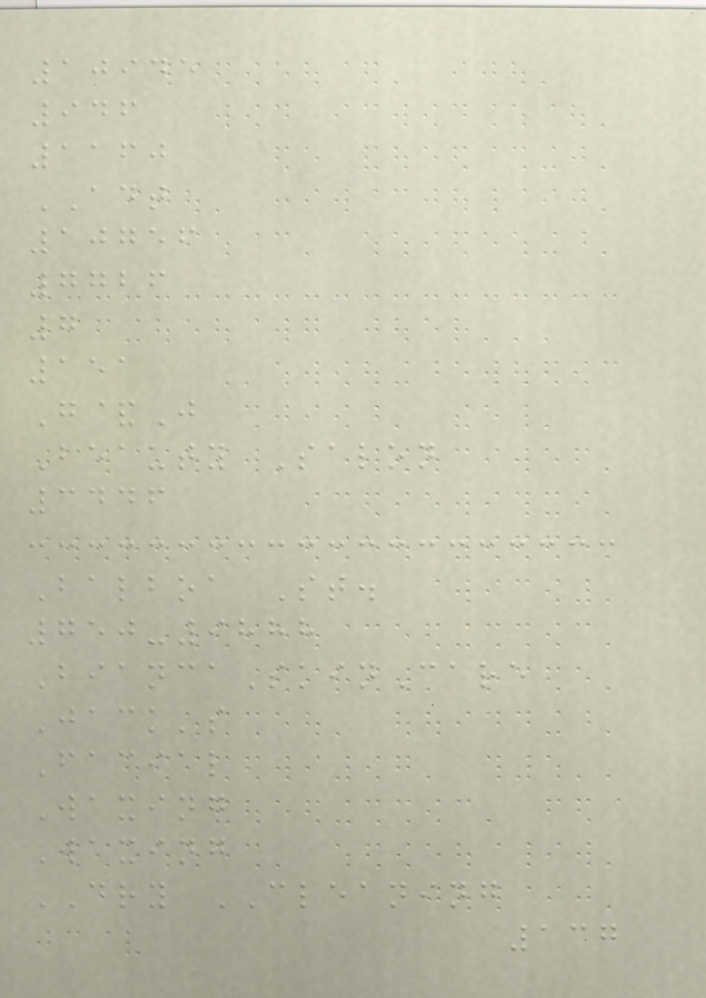10945
946
1160
ADT
10756
7726
7
151
G&J
Beauty Salon
3446
Balboa St.
750-9888
BiancaSkinCare
Jack's
Facial
Waxing
Waxing
DRY CLEANING
137
